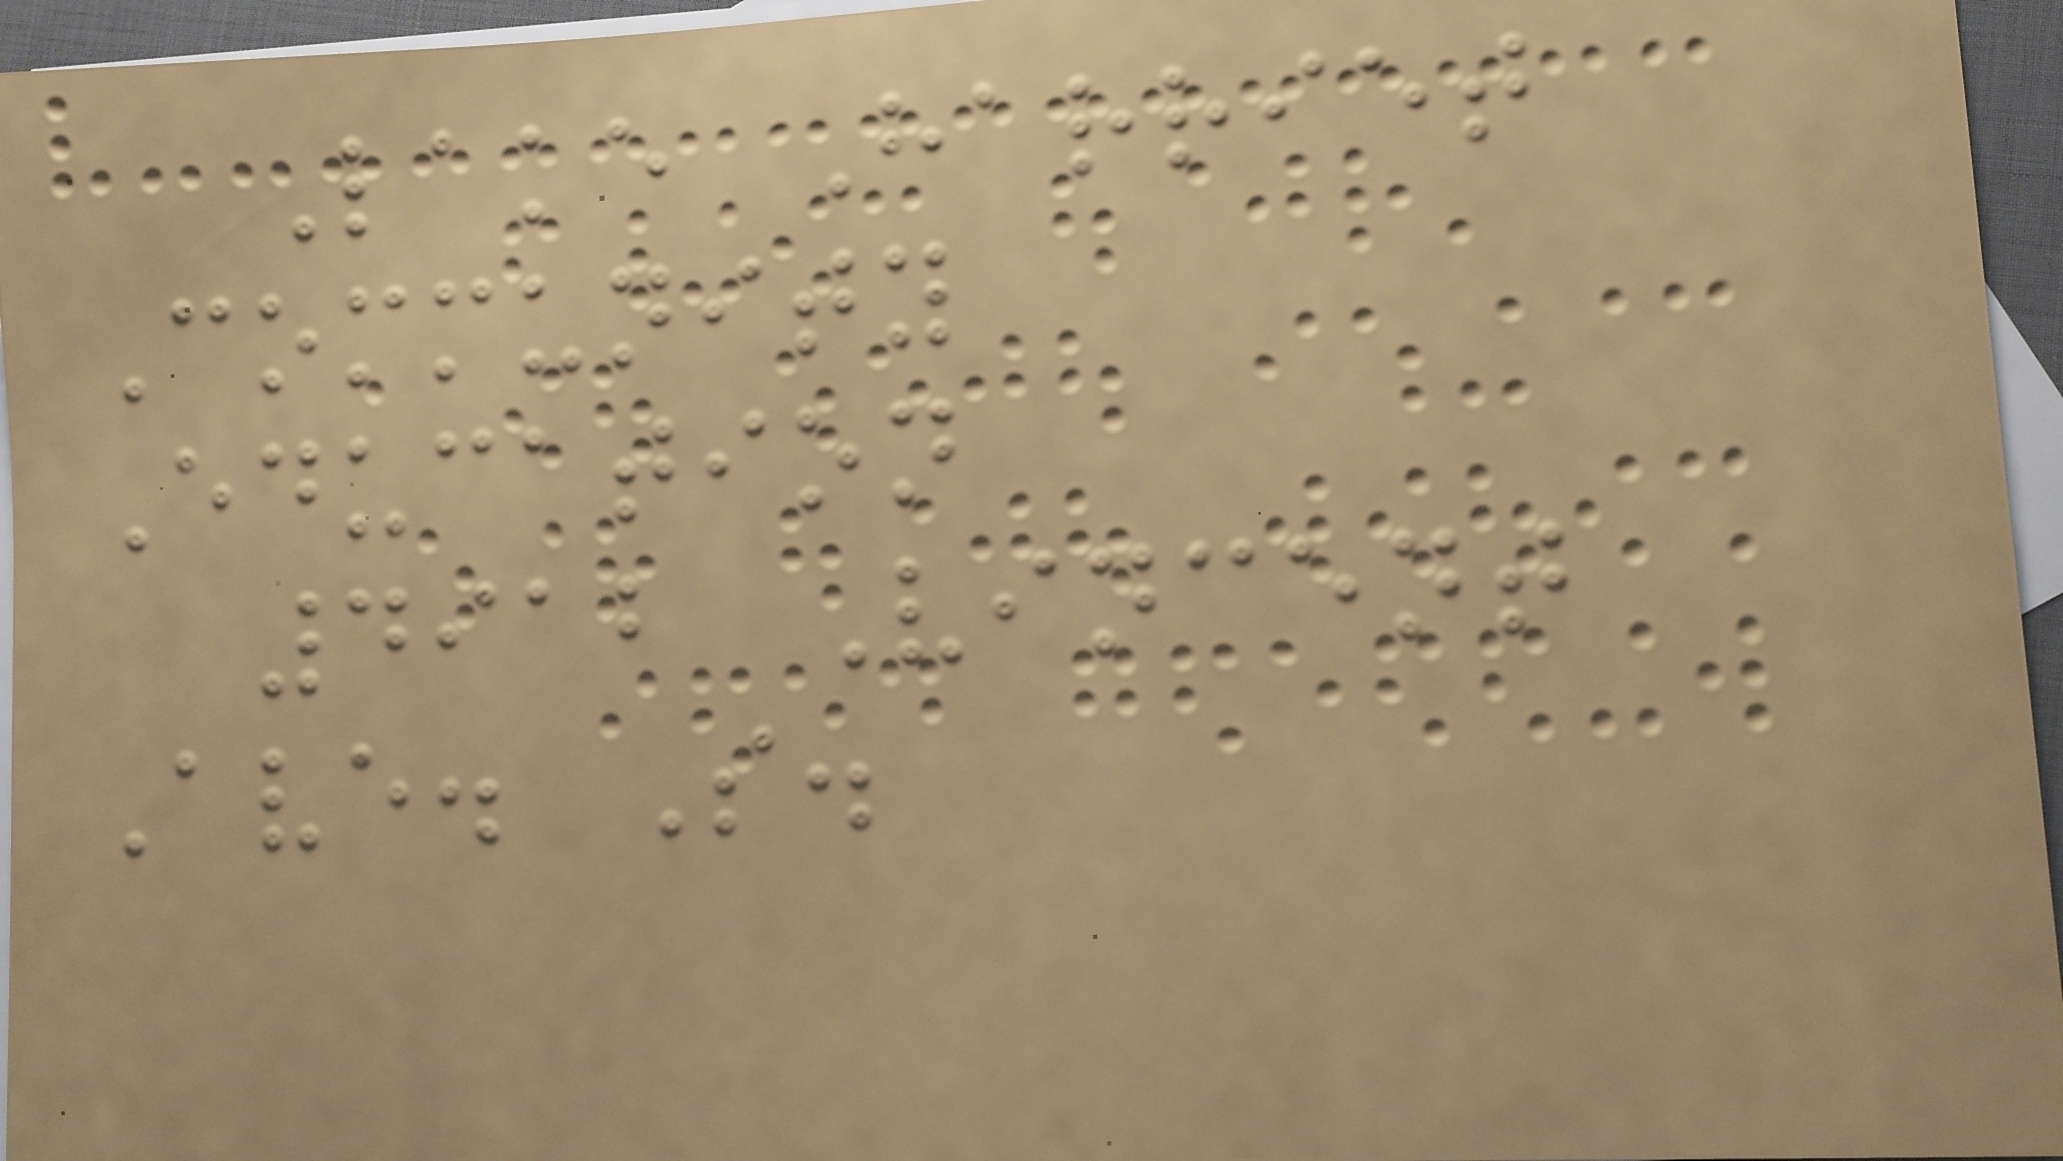Lake Harriet
Community
Education
4912 Vincent
Ave. S.
